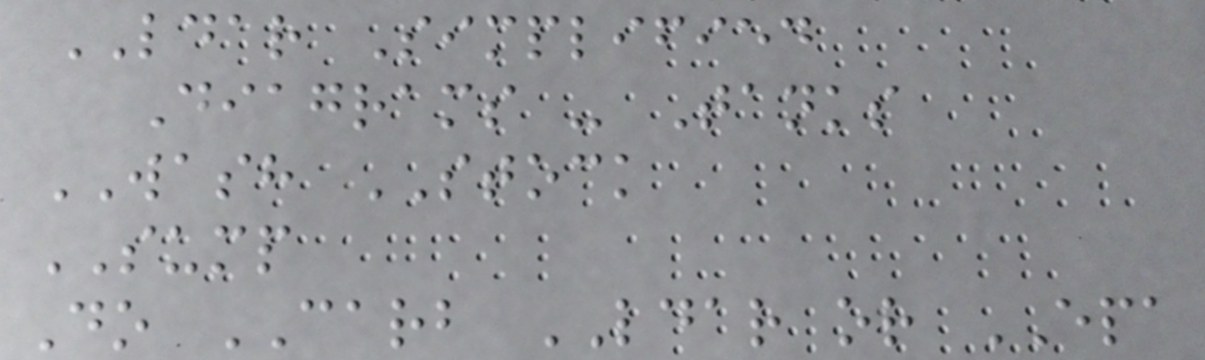LDAR Simplified
Diagrams - Tanks
WASH STOCK
SUMP
Do CARB LDAR or EPA
